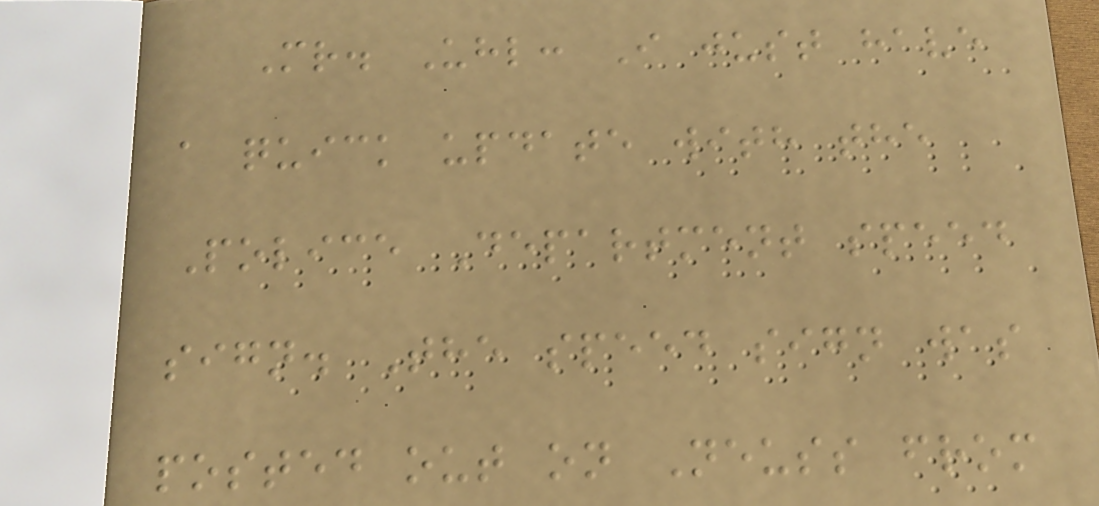Mr. Uhl: I just have
a quick update with the
Police Department speed
sign. The speed sign was
posted out on Neuss from
